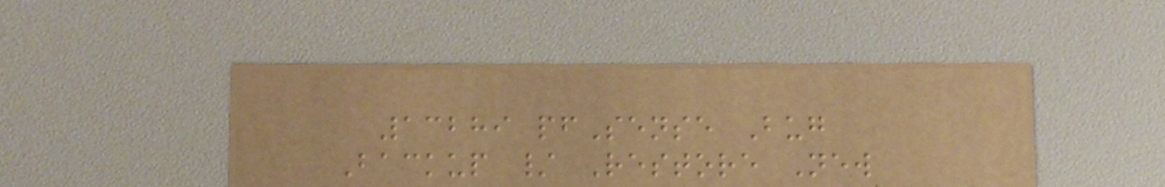13289 pfSense Bug
Backup / Restore New
